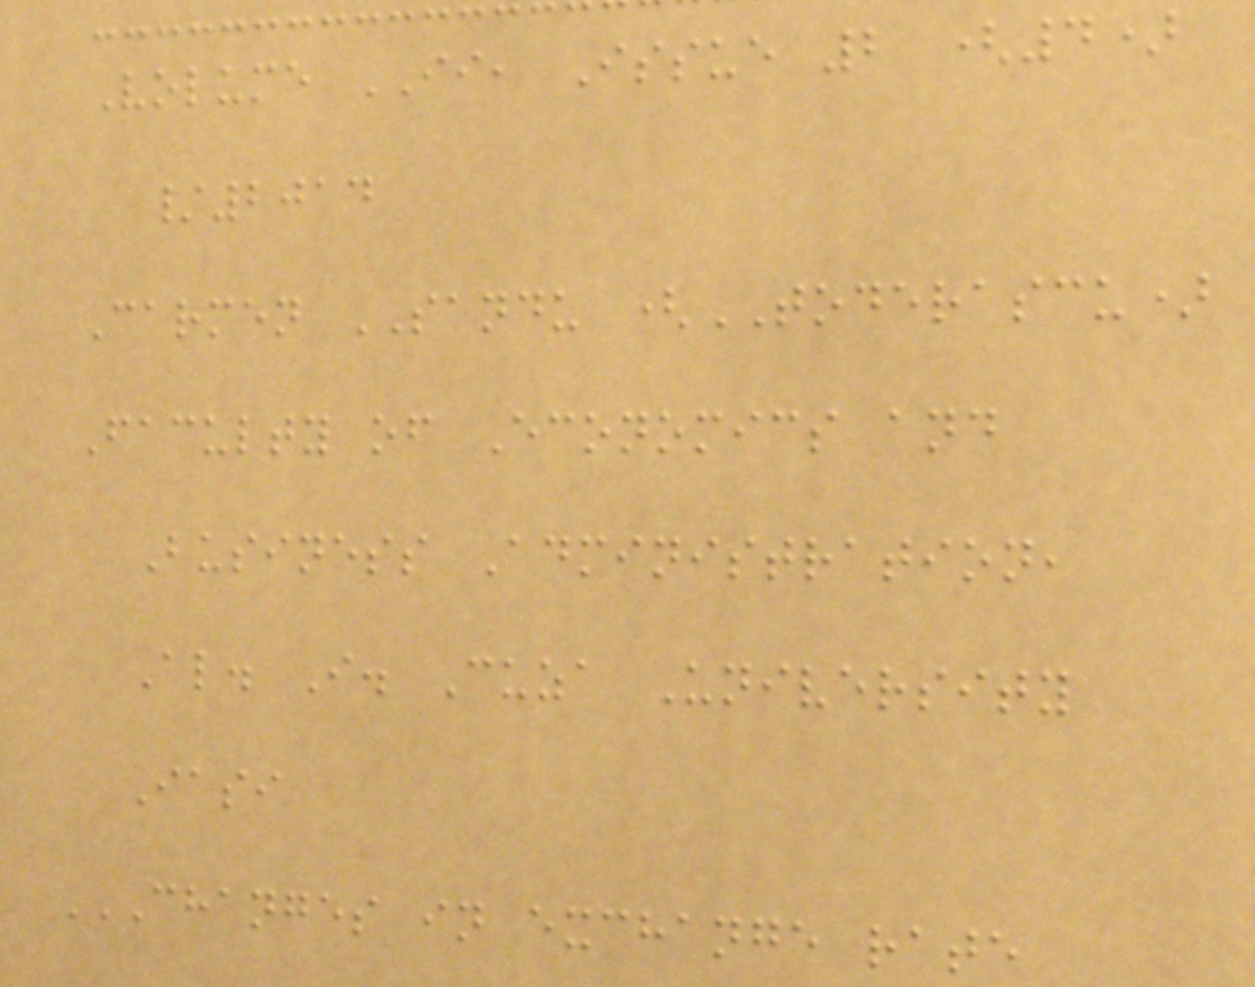Volume II, Issue 2 (4)
/2014
Carmen SANDU (TODERASCU)
Faculty of Economics and
Business Administration,
Al. I. Cuza University
Iasi
CHANGES IN EXCHANGE RATE
